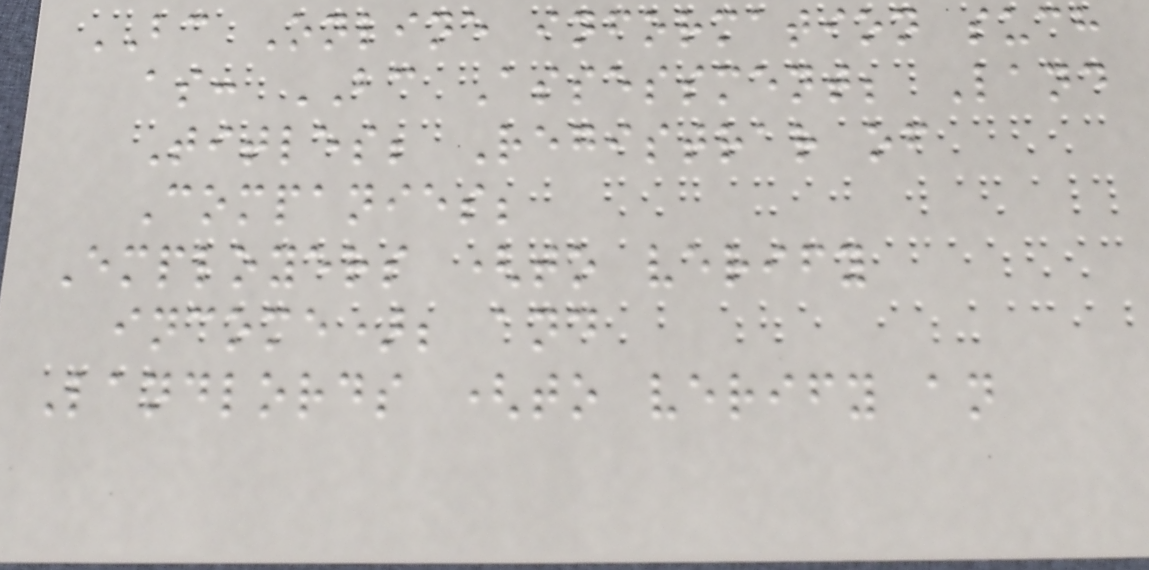BC Online information such
as: BC Assessment; Land
Titles; Registrar of
Companies;
Employers (to verify
income); and
Landlords (to verify an
